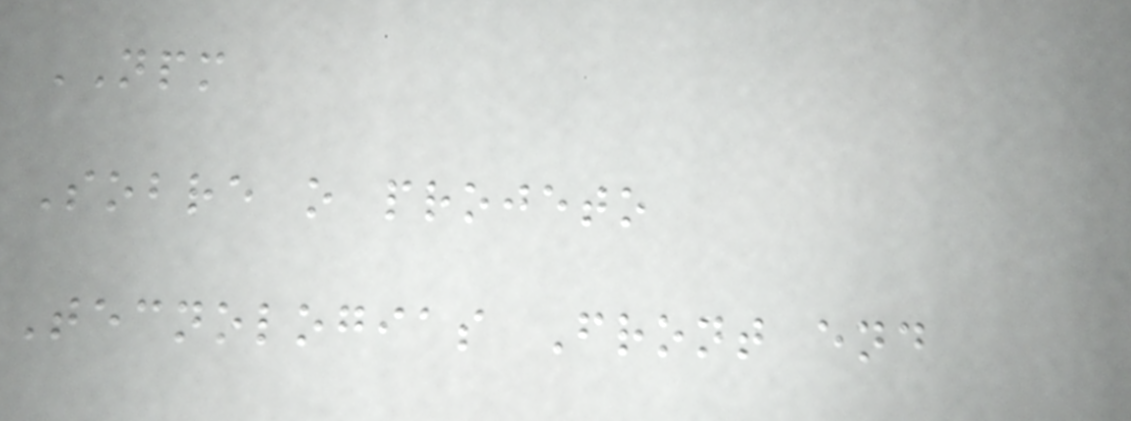NPM
Sobre o projeto
Tecnologias Front end
